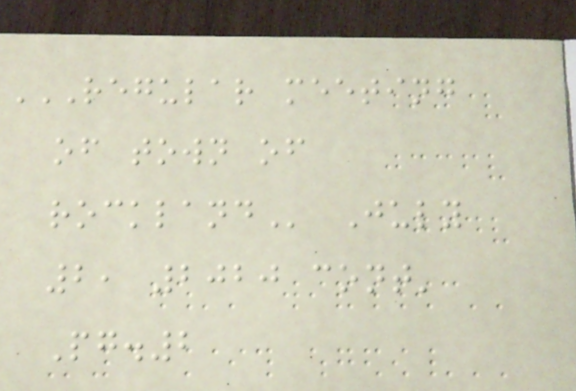REGULAR MEETING
OF TOWN OF
ROCKLAND July
2, 2020 cont'
Pg.2
